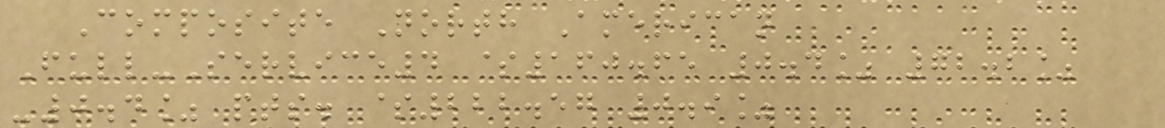Composite North American
Full-Service4 $160.65 0.4% 72.2%
-0.4% pts. $222.57 0.9%
